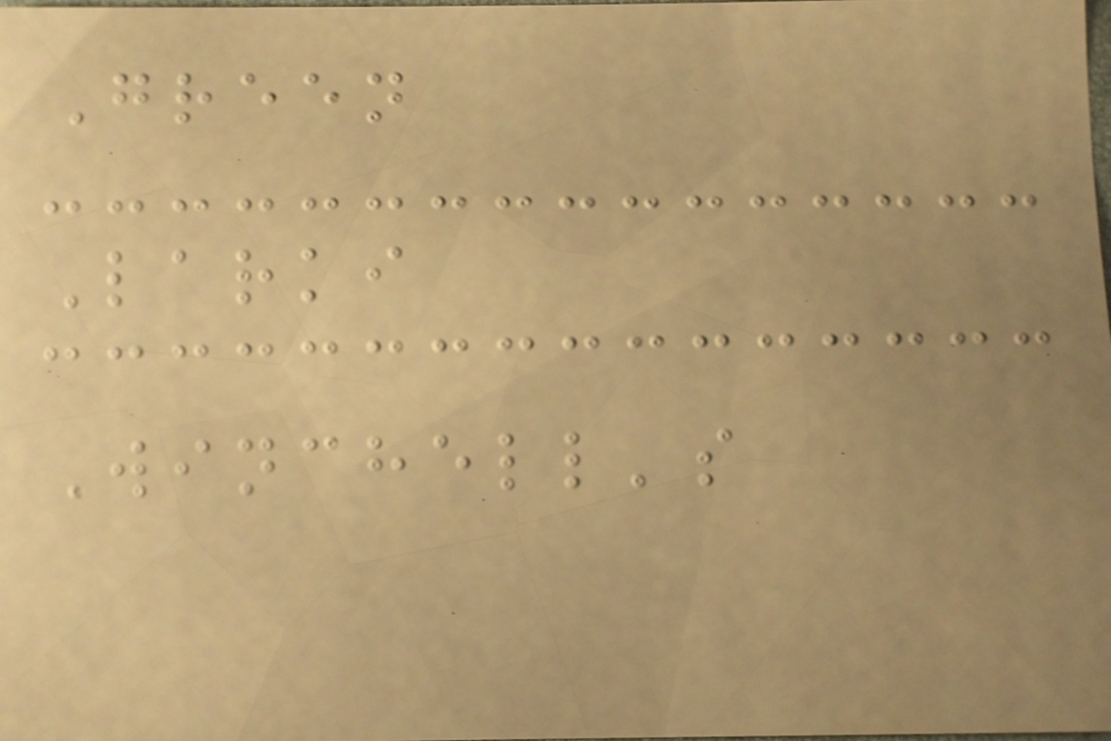Green
Larki
Winchell's
